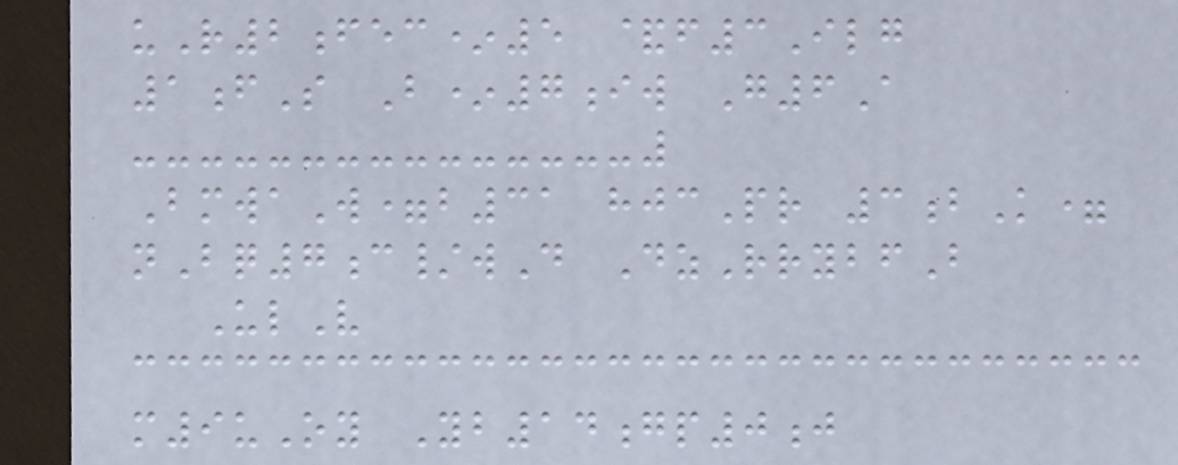uR2fec*5 &f3Ilg
1fS B*7iw G6A
BmwaW=b31 hjcPr 3bK=
nBq7c/wD DzRrybfB
UlV
m9uOy Yb14gp0j
